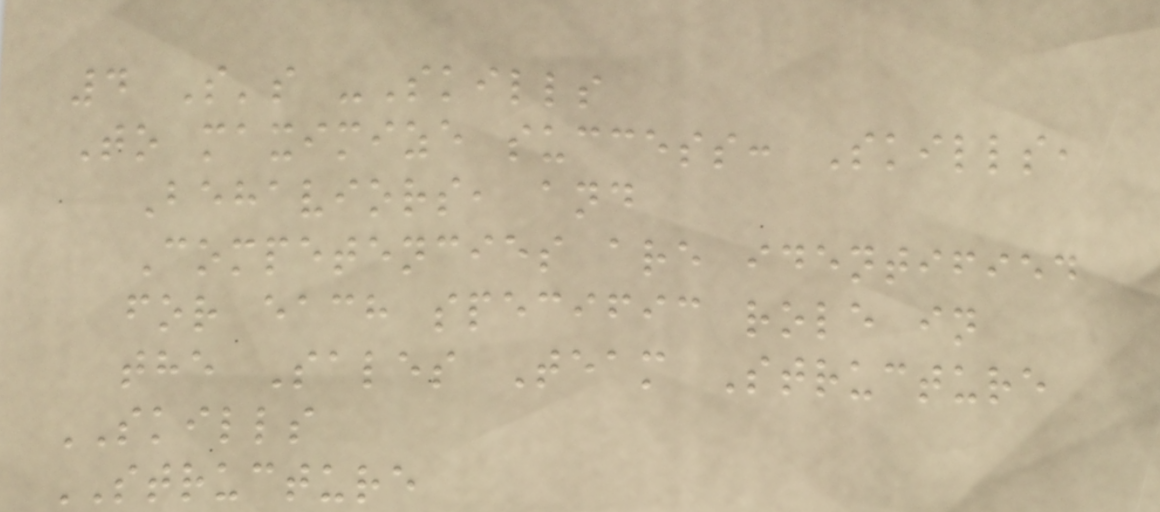4 S's -Skills
To maximize success: Skills,
Behaviors, and
Competencies are identified
for each specific role in
the Sales Team Structure
SKILLS
STRUCTURE
